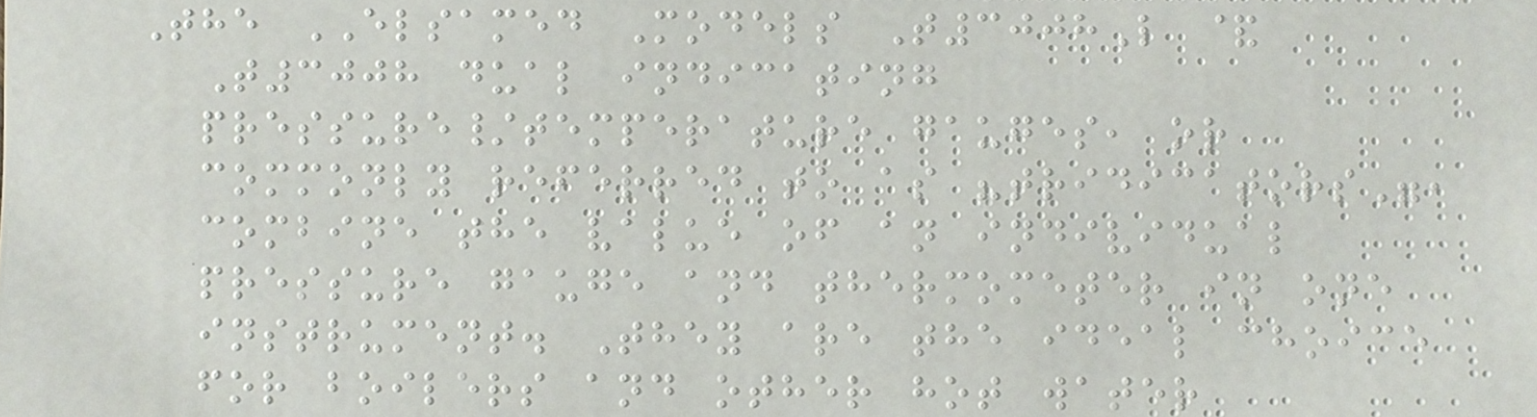The ELSAMED Models T3008L &
T3008 dual indicating
pressure/temperature gauges, or
commonly referred to as "tridicators",
combine the value of an individual
pressure gauge and thermometer in one
instrument. They are the ideal choice
for boilers and other hot water
